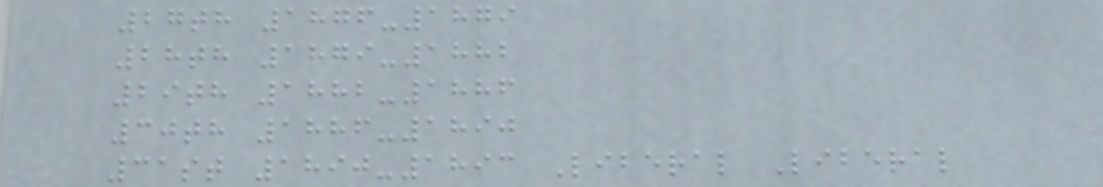27th 1876-1879
28th 1879-1882
29th 1882-1886
30th 1886-1890
31st 1890-1893 Liberal Liberal
